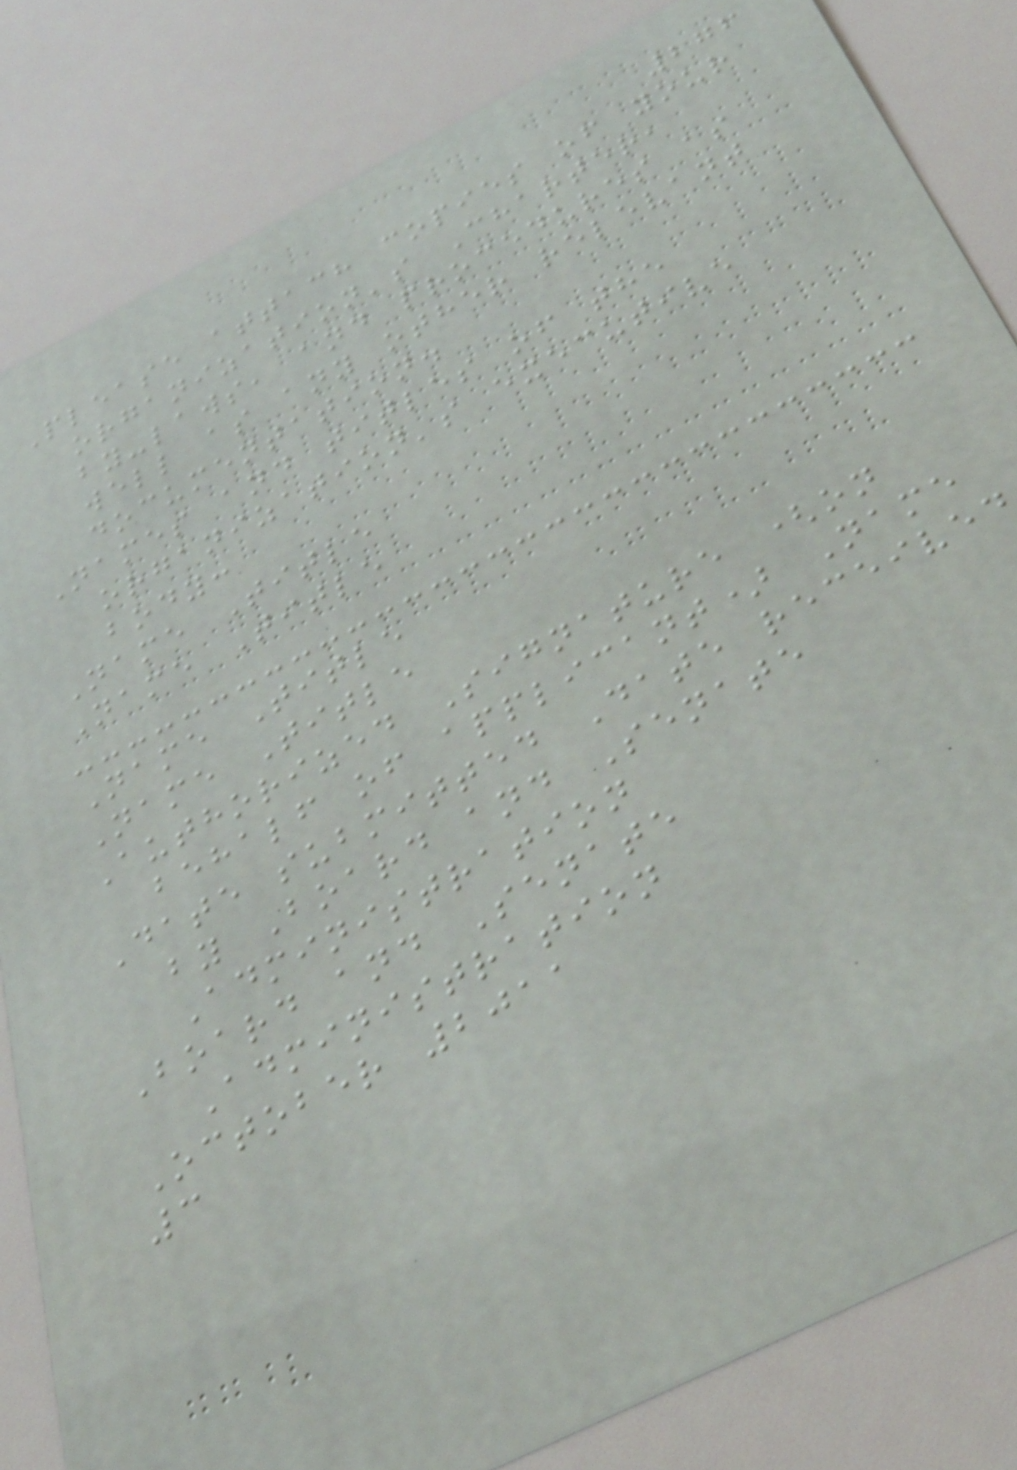276
Please attach copies of your
organization's Charter,
by-laws, and procedures as
well as any other relevant
documentation.
Names and titles of the
organization's executive
body:
Name Title
Name Title
Name Title
Name Title
Authorized Signature (on
behalf of applicant) Name
Date submitted Date received
by Board and Senate
Administration
Board and Senate
Administration
October 2011
3
